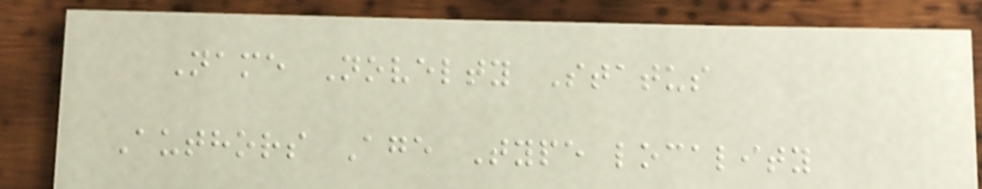Name Novelty Status
Authors Age Type locality
